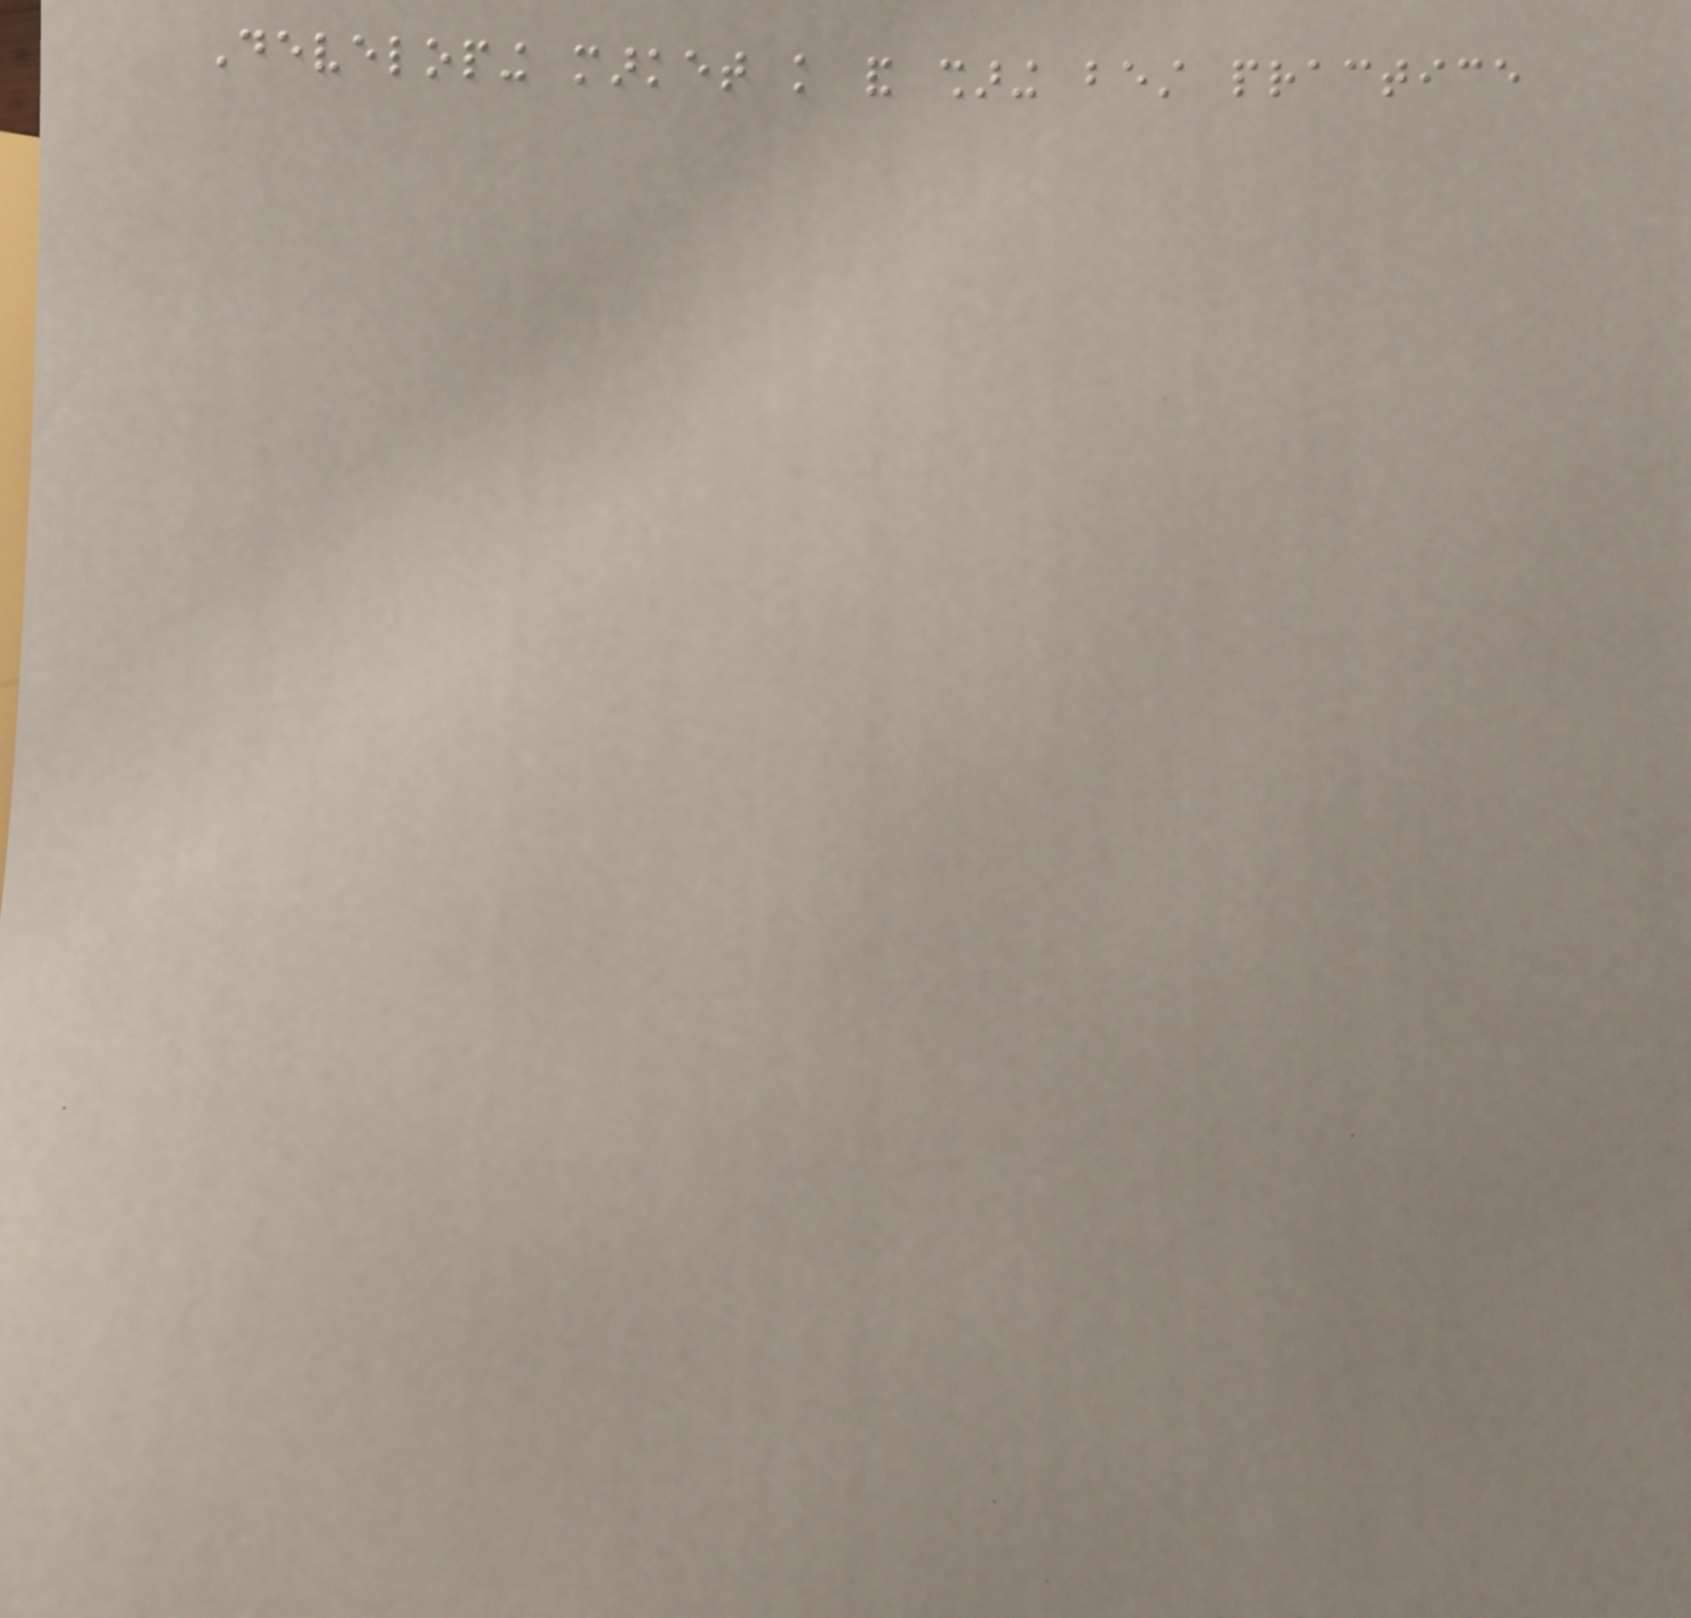Developing market knowledge and sharing best practice
